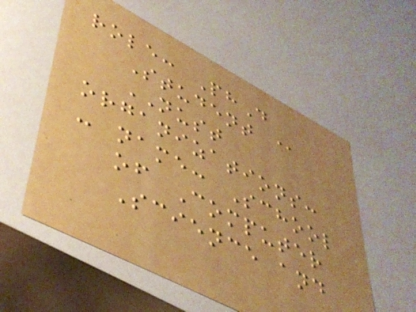role: PhD
Student @
NUST
organizations:
- name: School
of Computer
Science and
